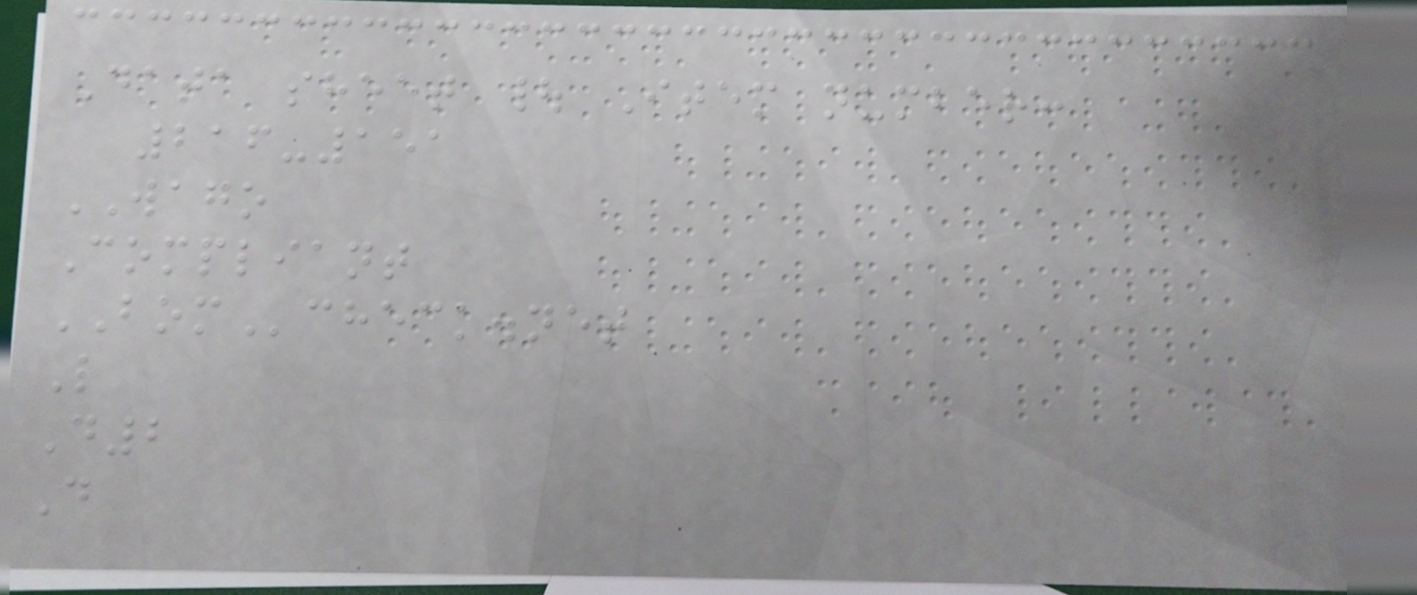Data sheet | Item number:
216-151
WAGO
Compliant
BOMcheck.net
L
D2
D
